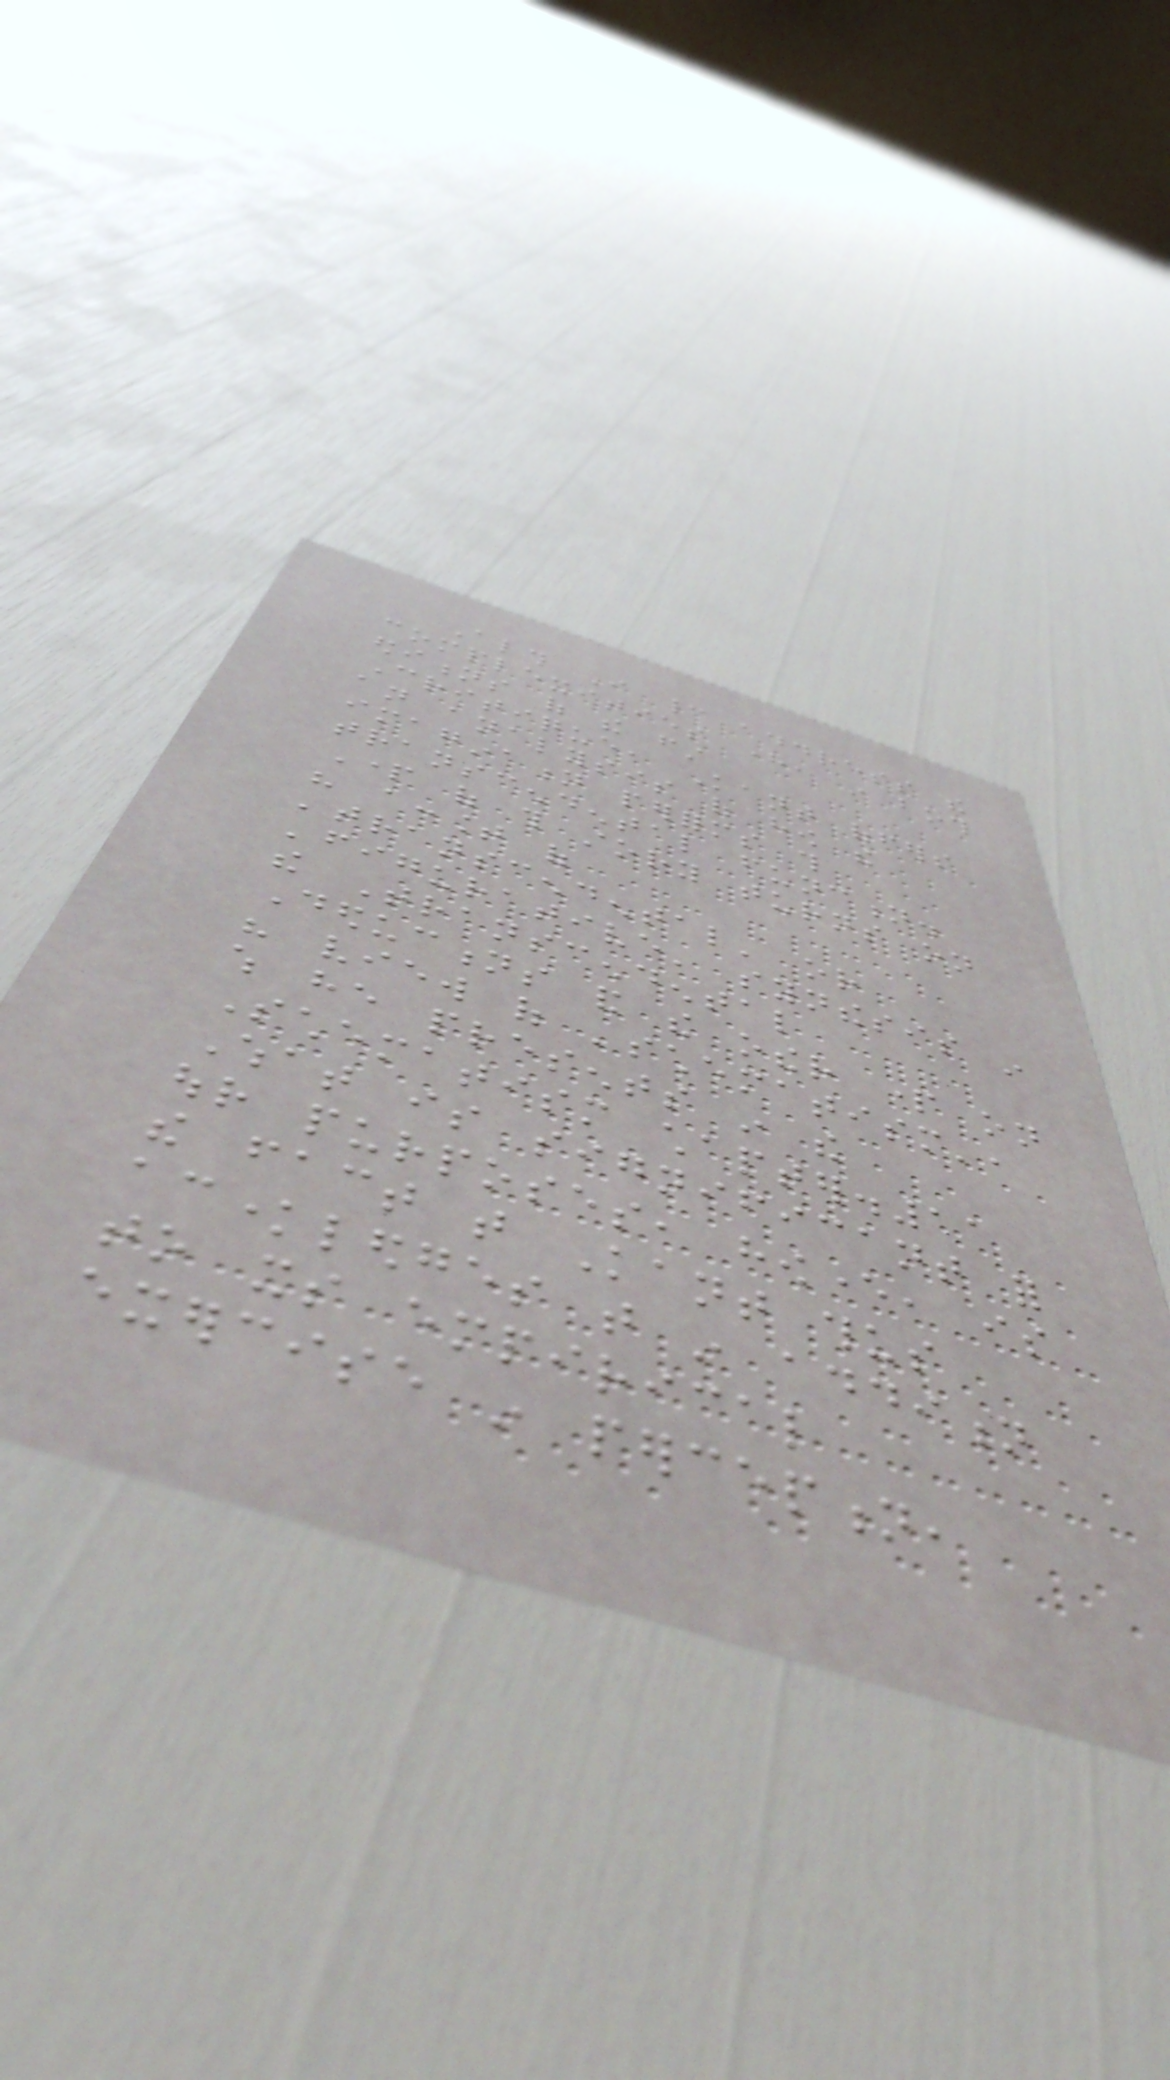Although I cannot address the
complexities here, in both
editions of the first
Critique, Kant offers
an analysis of how the
imagination performs this
transcendental function.
Part of this story turns on
his account of
'transcendental' or
'figurative' synthesis in
the Transcendental
Deductions and the other part on
his view of 'schematism',
which he presents in the
Schematism chapter.11
What is significant for
our purposes, however, is
the fact that Kant thus
acknowledges that in addition
to its empirical
exercise in perception,
